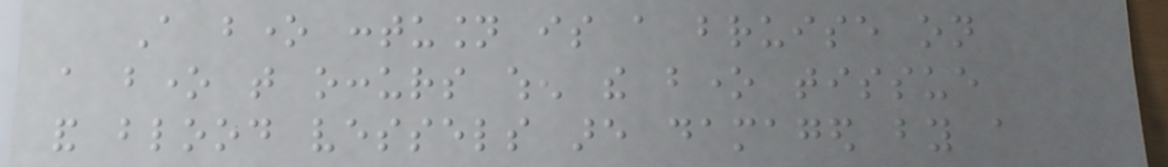A bone contusion is a bruise on
a bone that occurs when the bone tissue
and blood vessels are damaged by a
